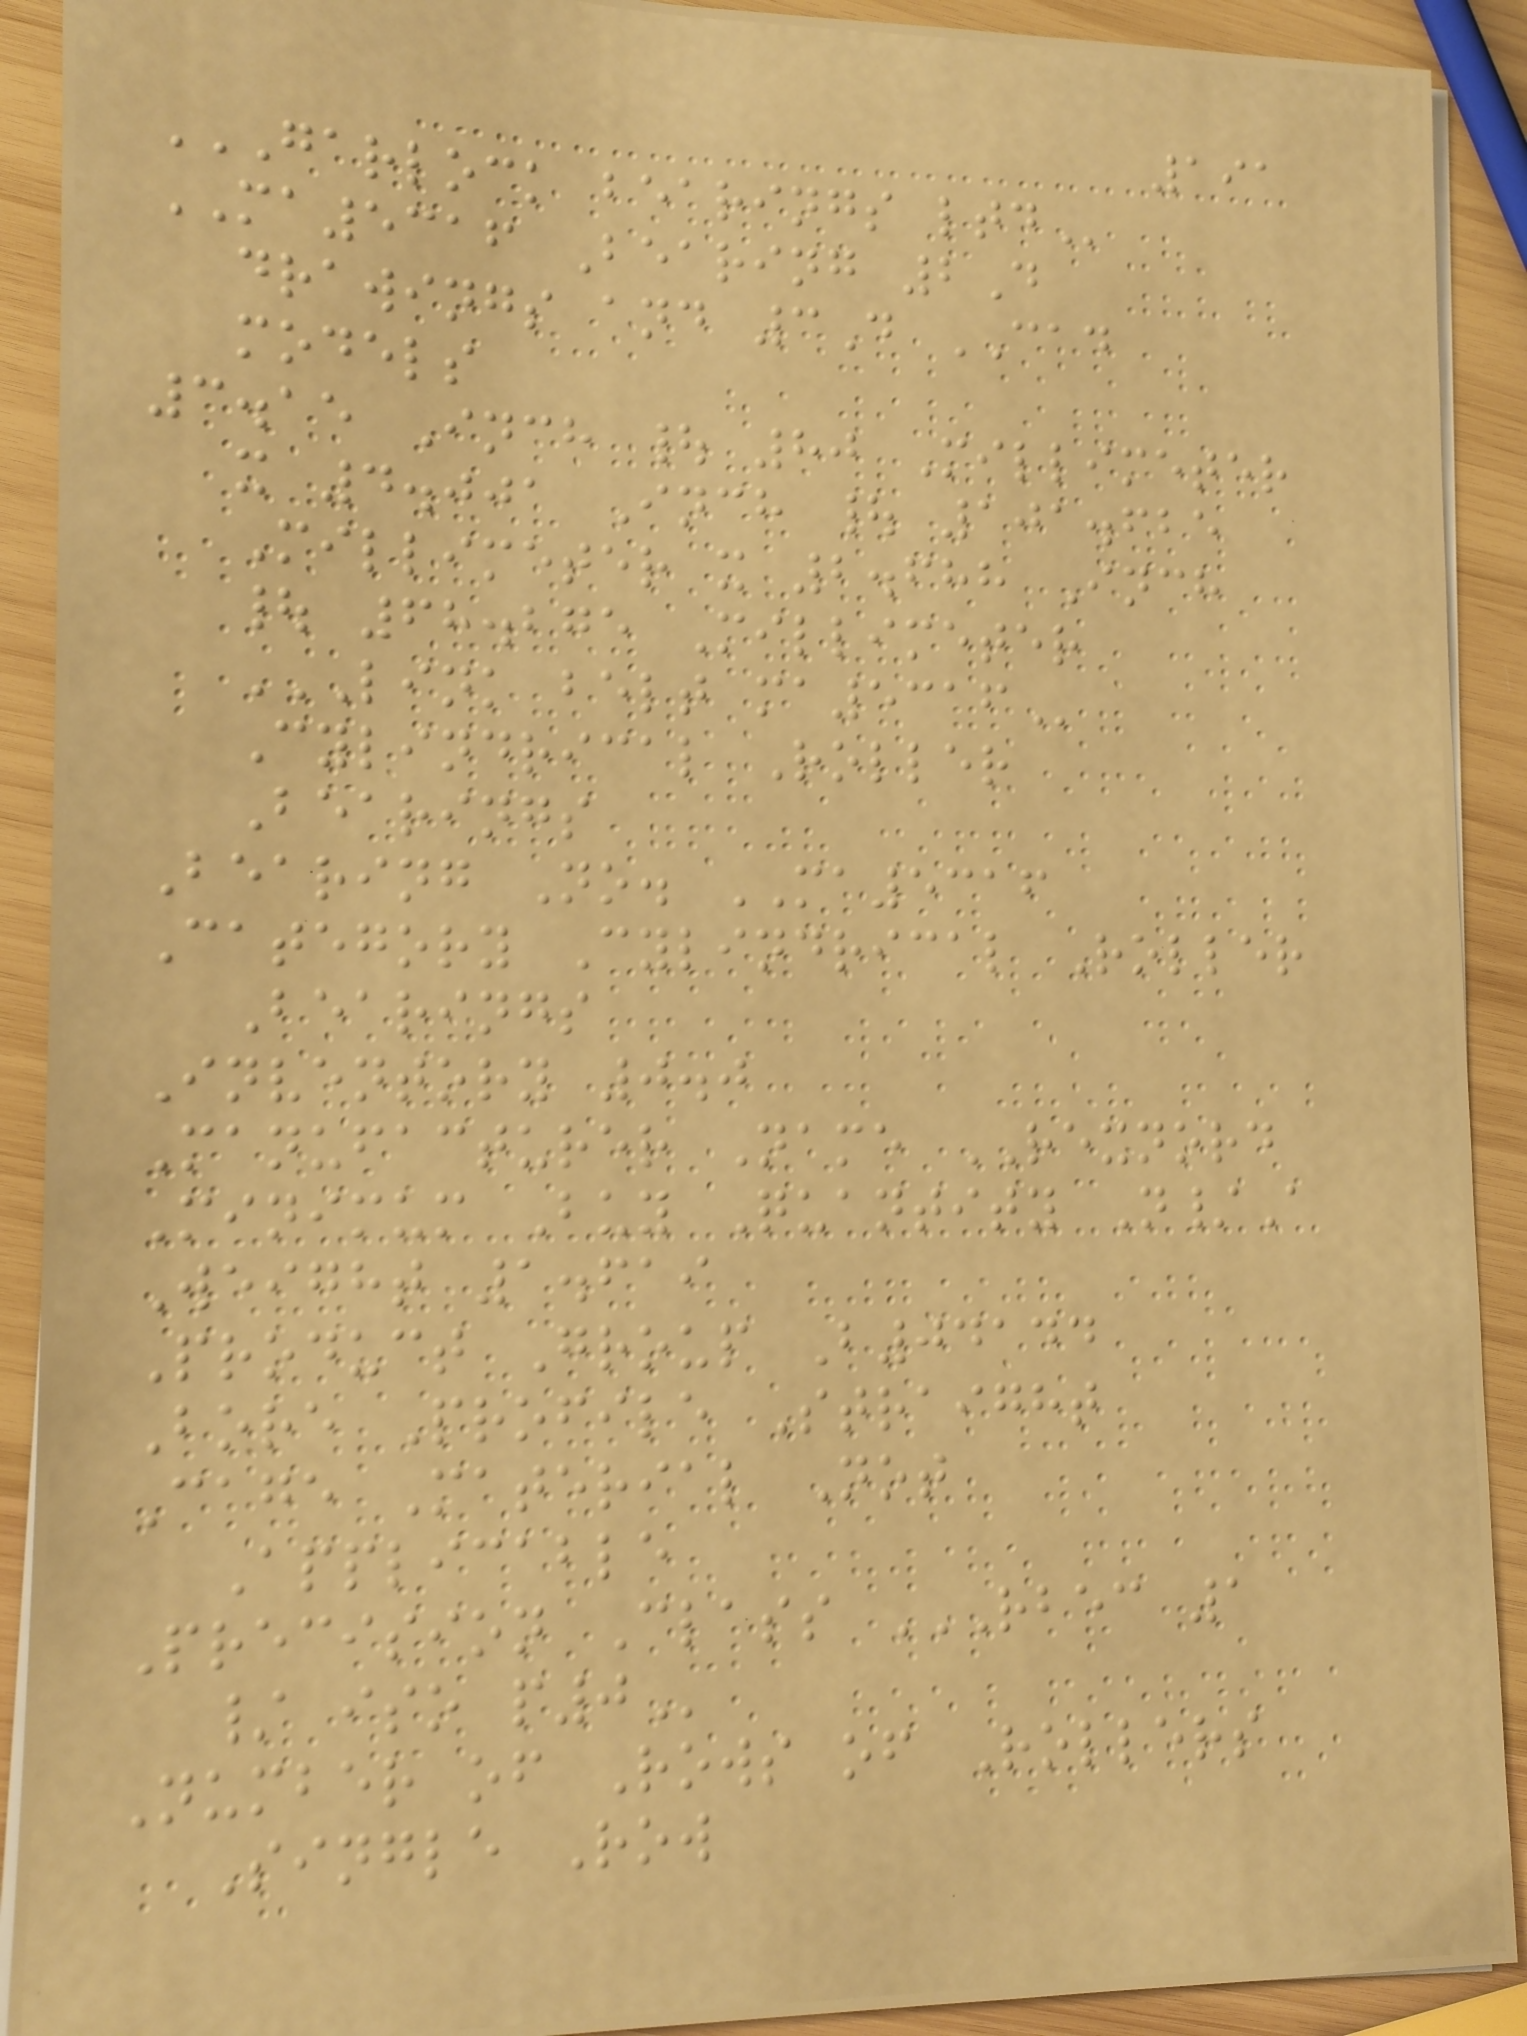191
GARLOCK BEARINGS LTD
MA5316 Bearing 2D
drawings and 3D CAD
models
3.15 Inch | 80 Millimeter
x 4.001 Inch | 101.625
Millimeter x 2.688 Inch
| 68.275 Millimeter
LINK BELT MA5316
Cylindrical Roller
Bearings
Bearing No. MA5316
Category Cylindrical Roller
Bearings
Inventory 0.0
Manufacturer Name REXNORD
Minimum Buy Quantity N/A
Weight 1.619
Product Group B04144
Bore Profile Straight
Cage Material Not
Applicable
Precision Class RBEC 1
/ ISO P0
Number of Rows of Rollers
Single Row
